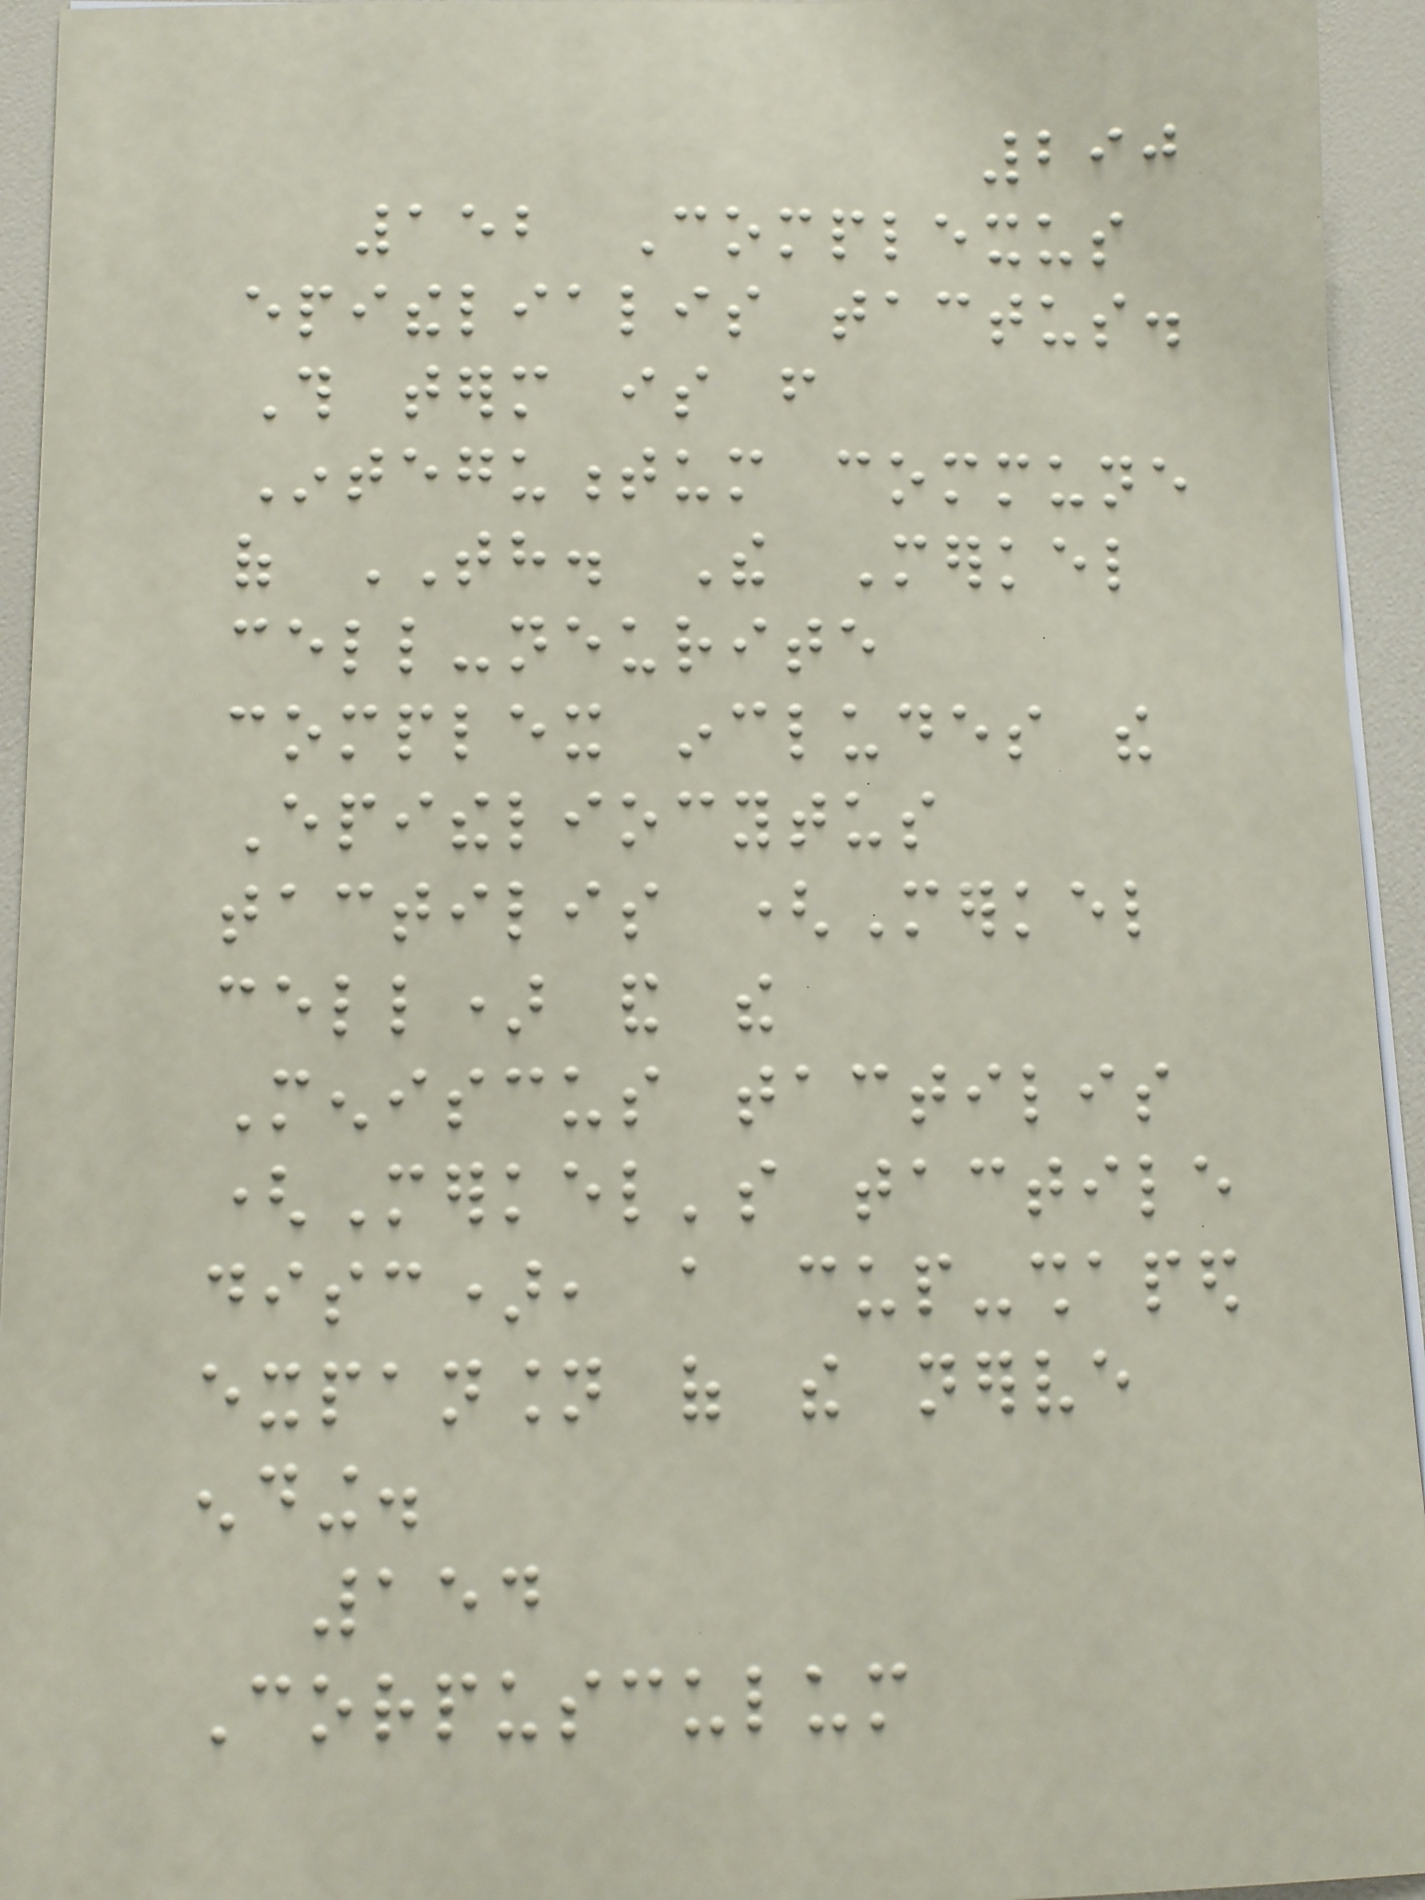290
152 Complexus
epithelialis tactus.
This term is from
Integumentum commune
of TH. The Merkel
cell-neurite
complex includes the
Epitheliocytus
tactilis (Merkel
cell) and the
Meniscus tactilis
(Merkel's tactile
disc), a cup-shaped
expansion of the nerve
ending.
154
Corpusculum
